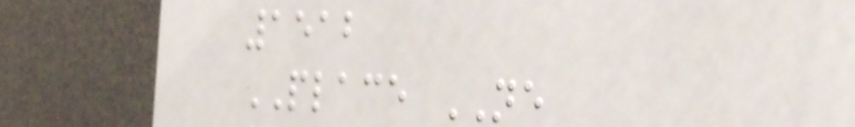1512
PLACE NE
